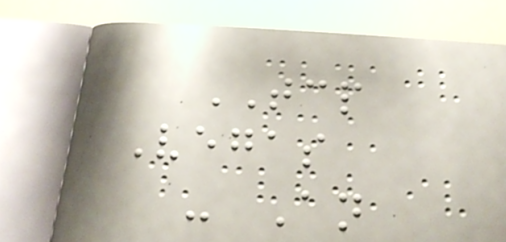TCP
Vegas
- An
